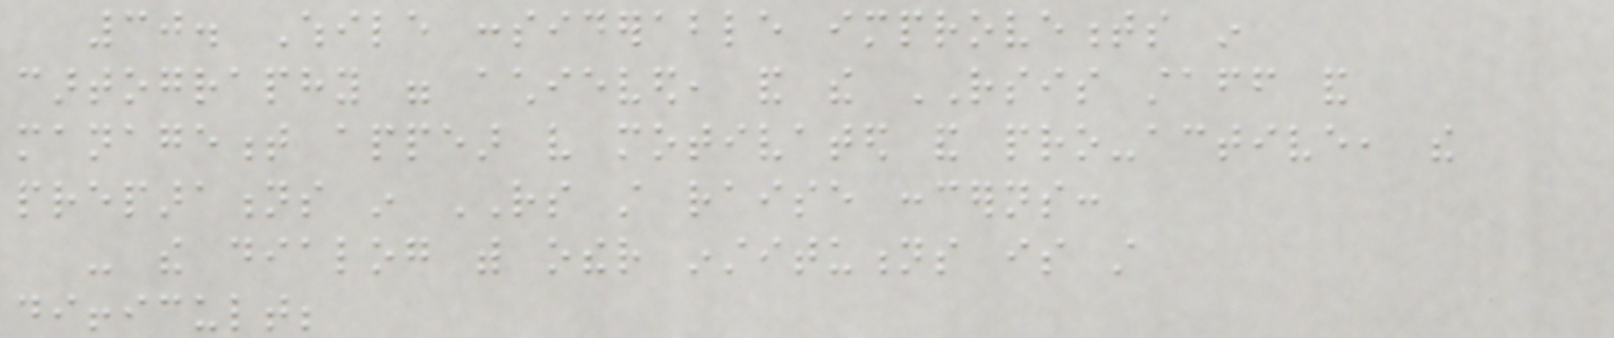30. While considerable improvements in
cartography were achieved, and the RSIS staff and
management appear very motivated and pro-active, the
preparations in RS still raise concerns:
- the dialog with other institutions is still
difficult;
